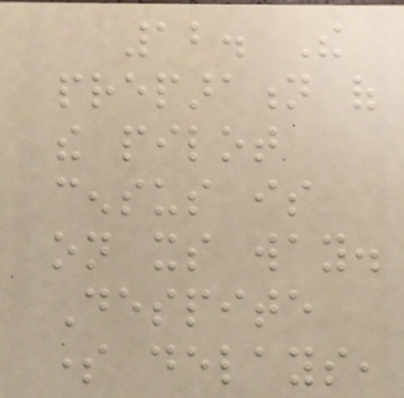12. The
preparation of
the pilot
census is
on its way.
Despite
some delays,
